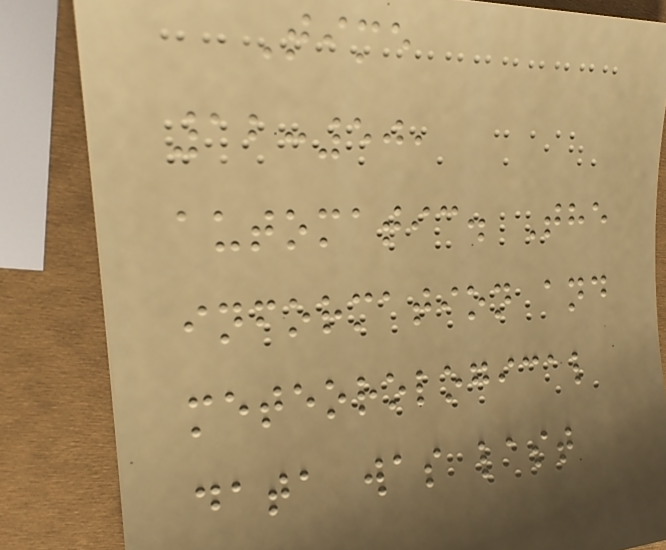Time
12:50,
automatic. The
information and
meteorological
data was last
